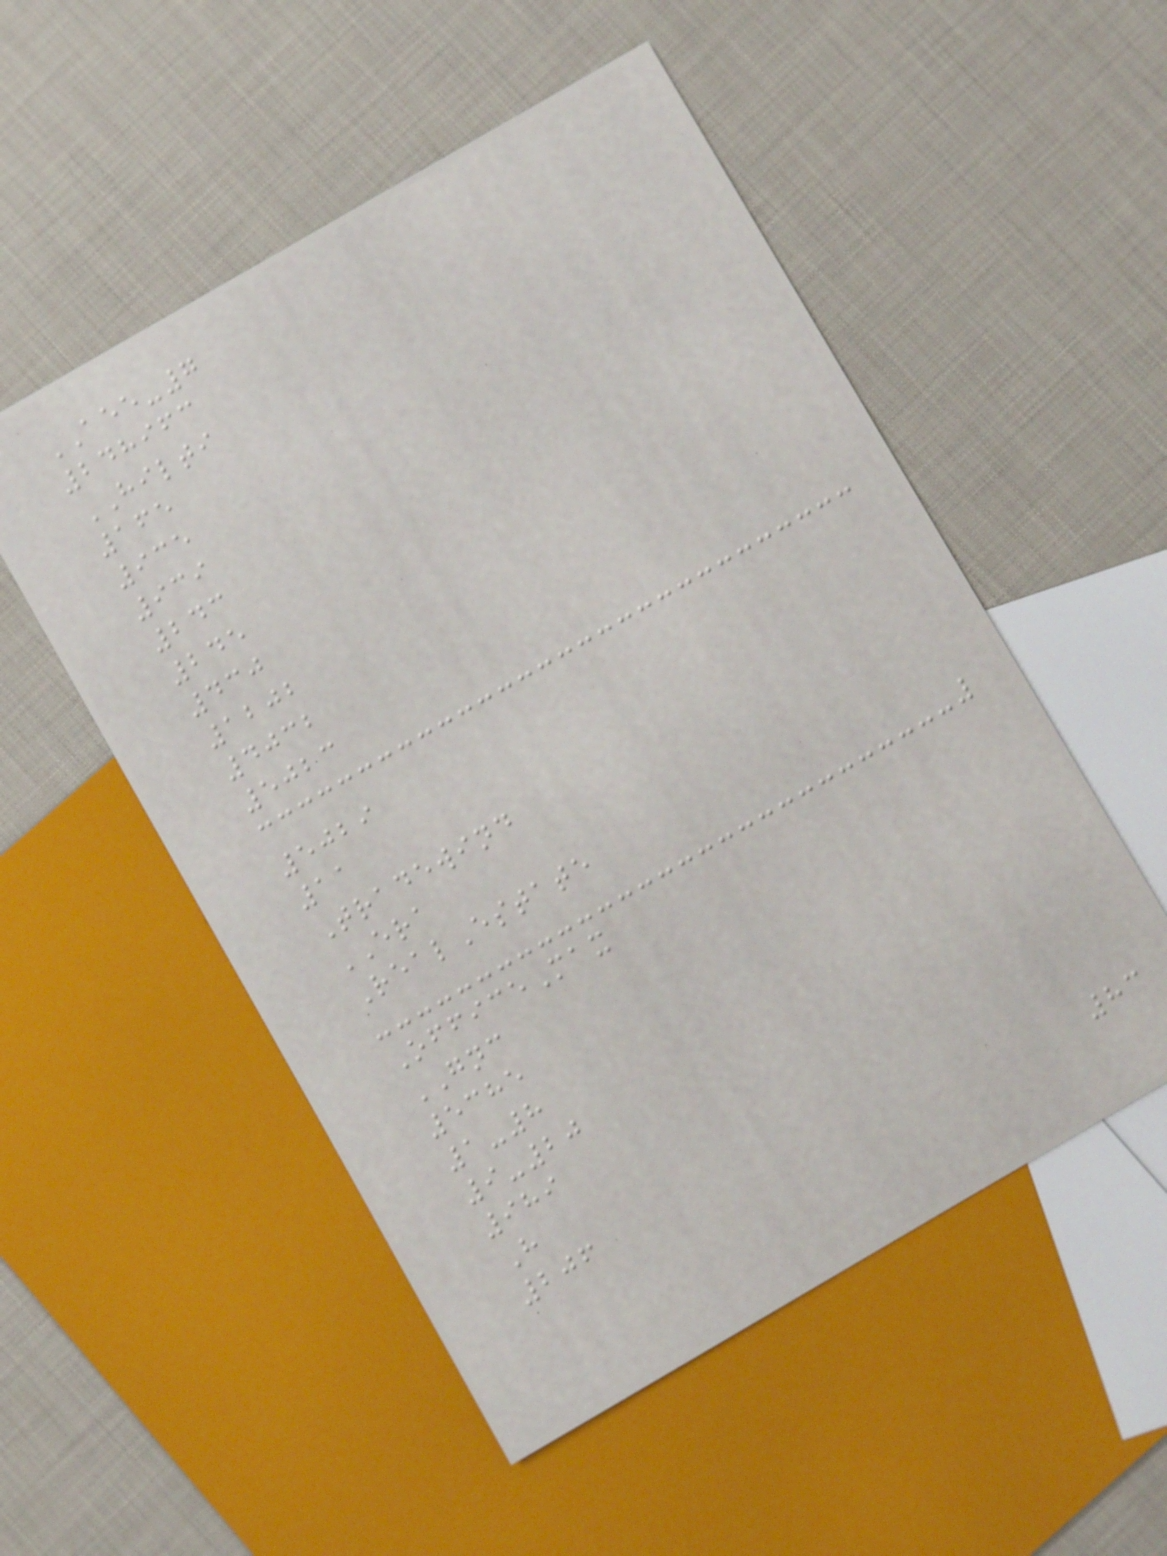AEE-7
248963
HILTI
165
935
939
243
245
430
1202
4032
5023
5029
11
Tradewind
ERA
RealEstate
OfficeMax
GNC
5385
1-8
9-20
989
H
206
83
